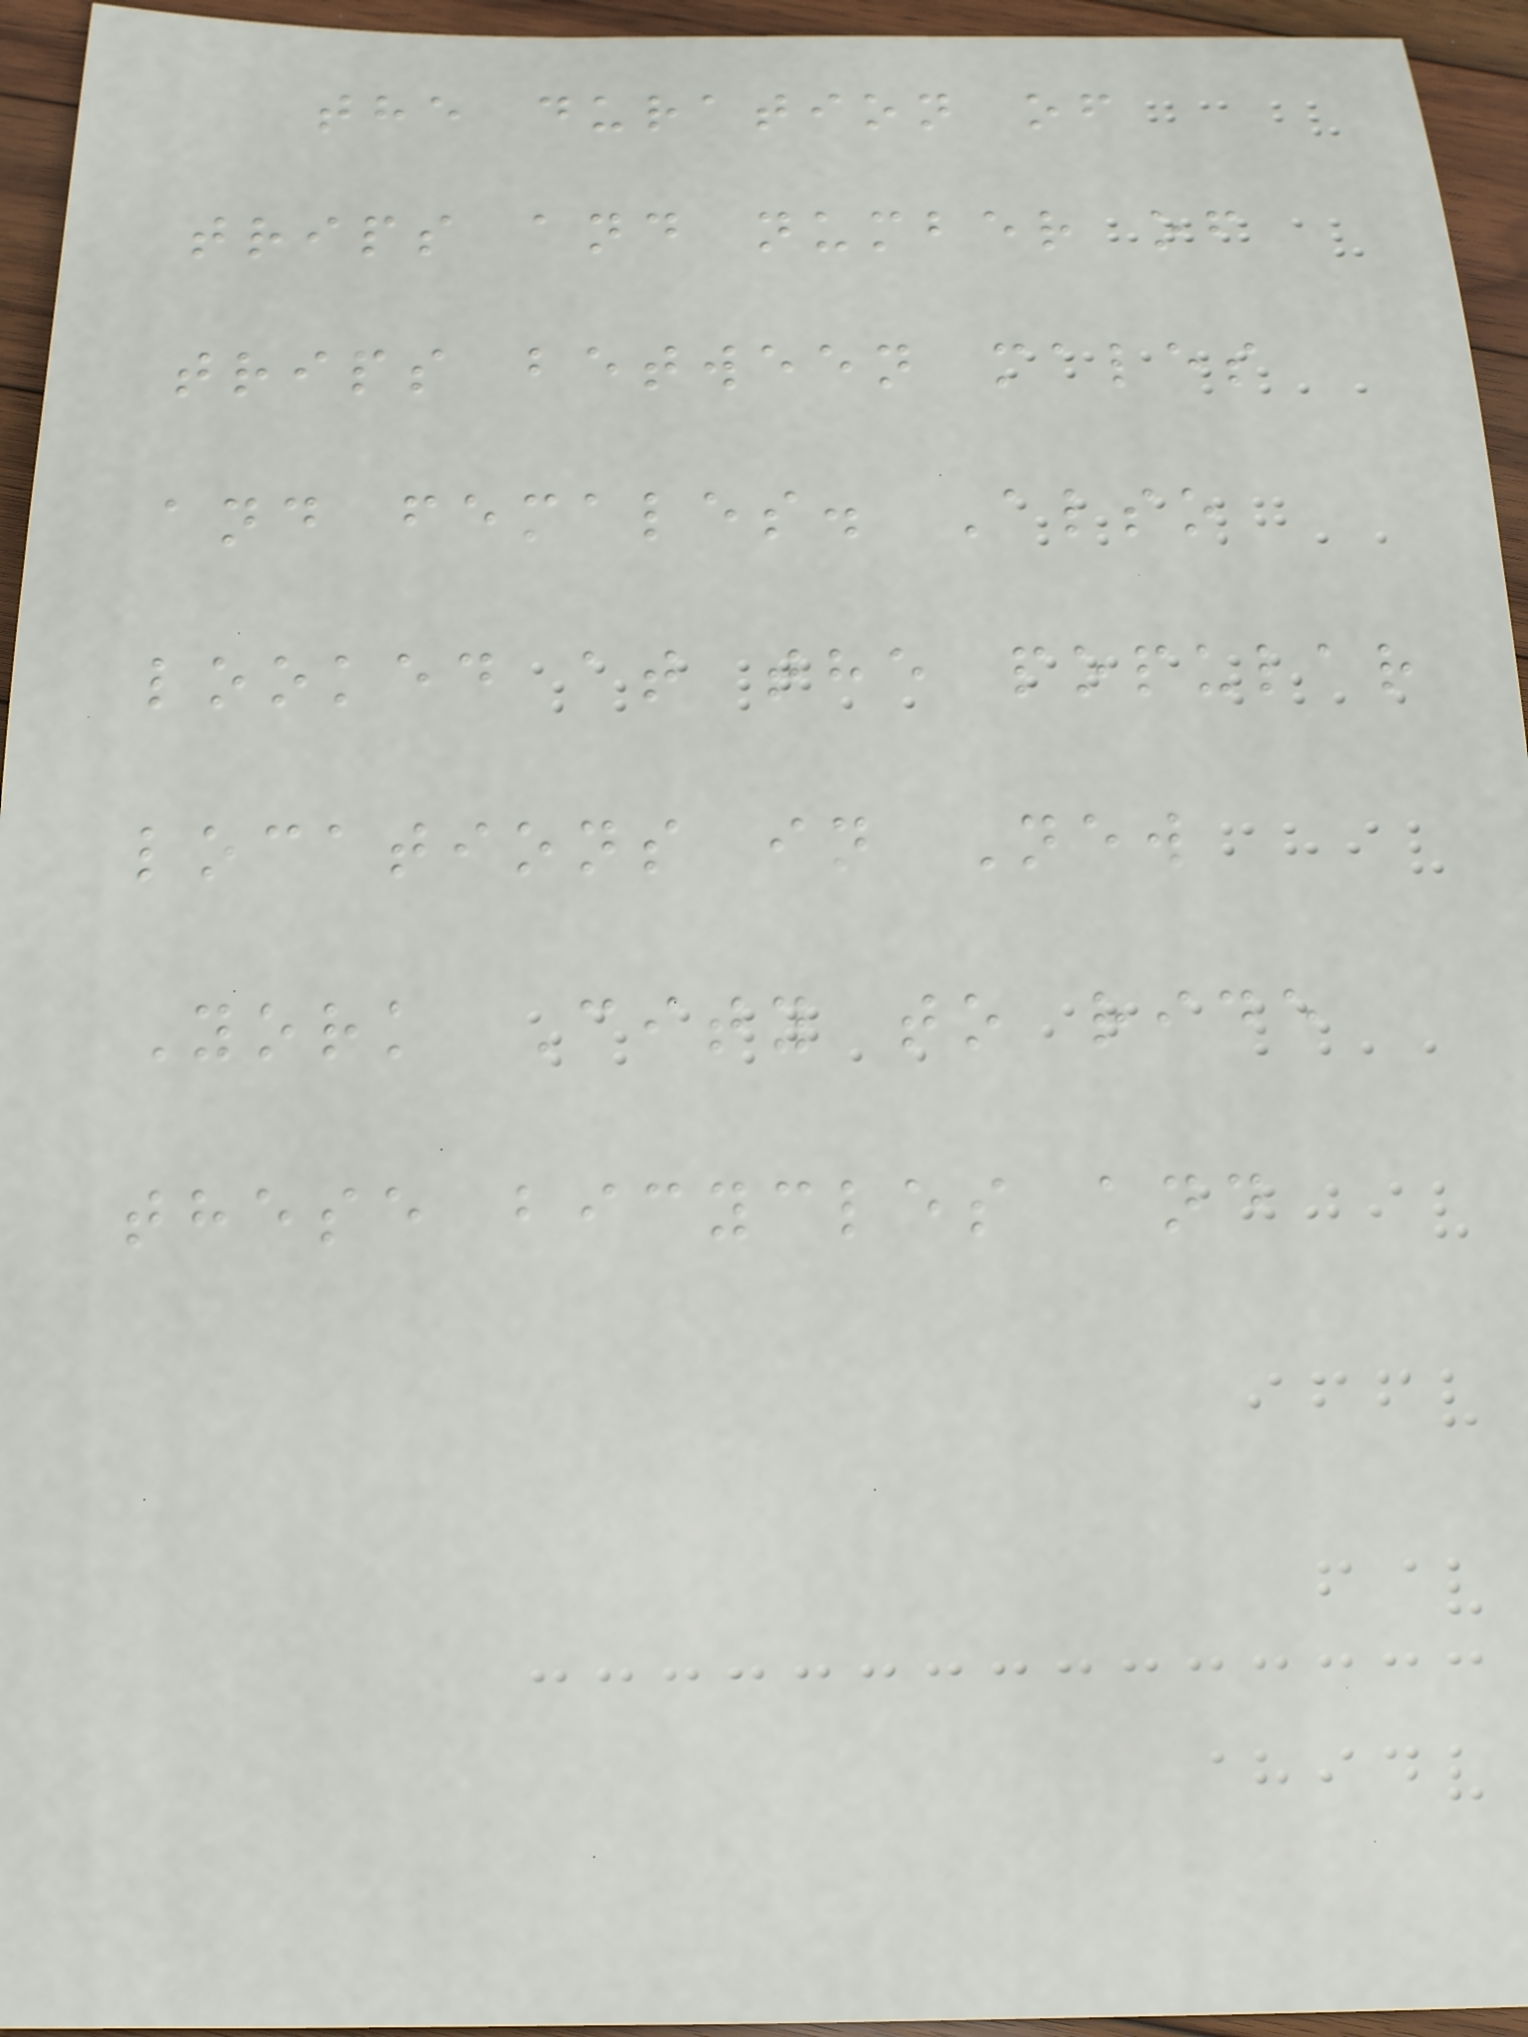the duration of
trips and number of
trips between males
and females. Also
looked at the popular
locations in New
York City to ride
these bicycles and
